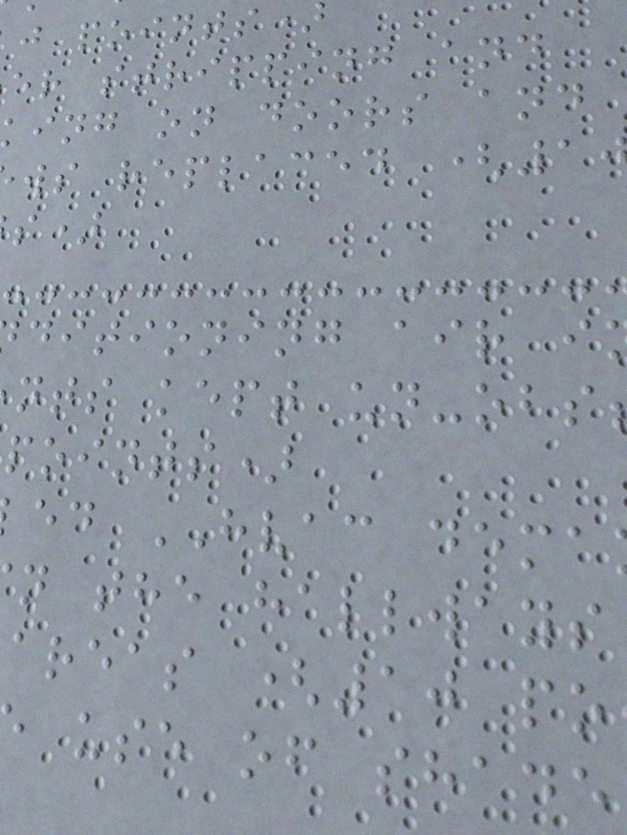j points)
er stripping and
ing on doors and
ws replaced (1
ditioning air i
nts kept un-obs
points)
ed HVAC dema
n the hallways
areas (10 po
use of shade
